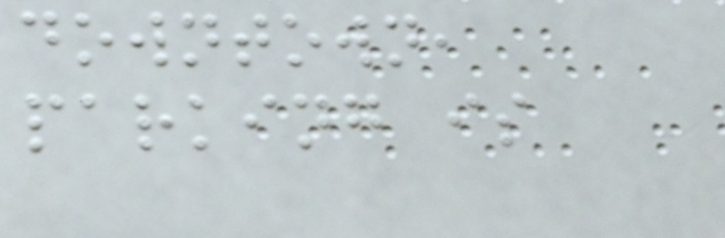downtown,
parking is
